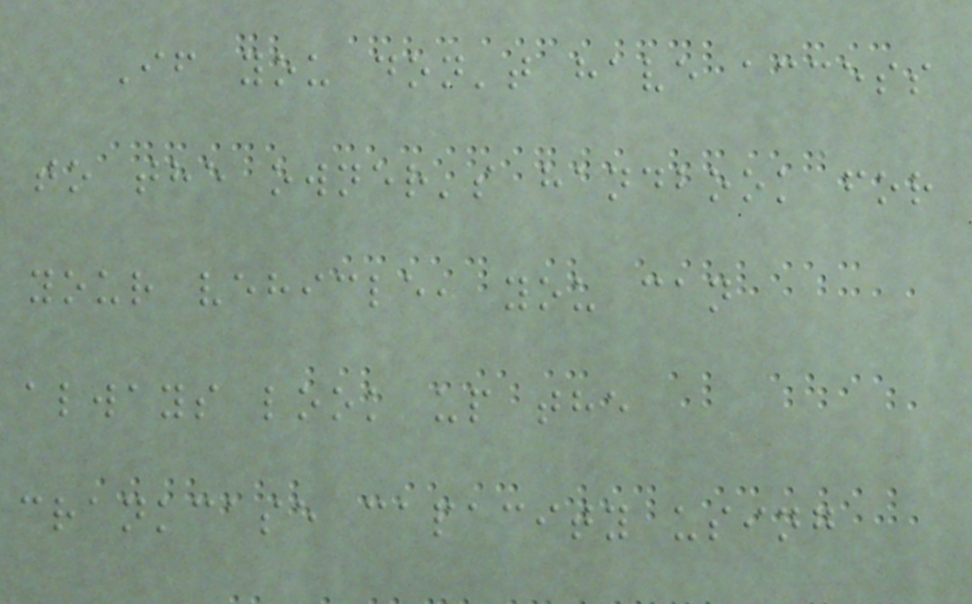If you don't have access
to the owner's handbook for
your vehicle, you can
always look up the
crankcase capacity using
